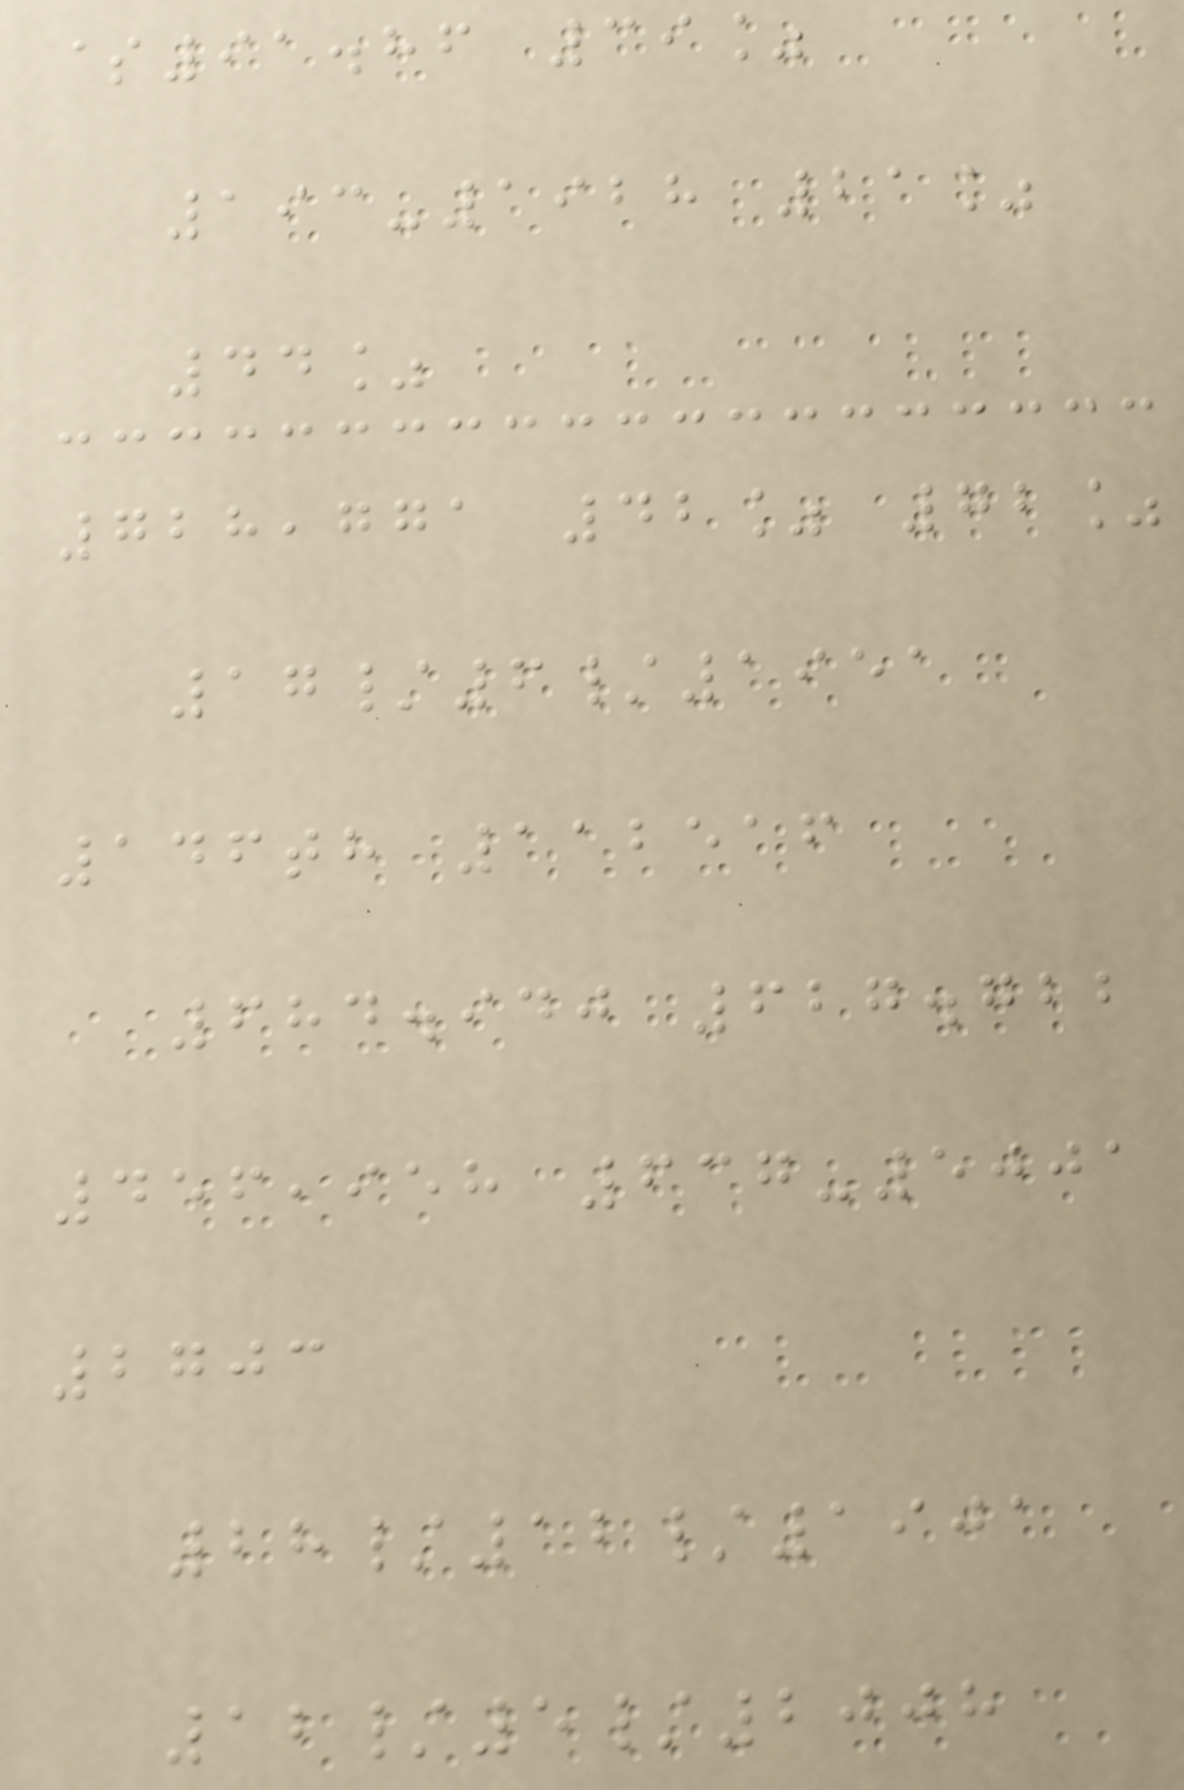$91.86 39%
193-1928 21%
44%
728,771 42% 72%
17/6/1951
146th 112516
684.940 627.722
456,958 637-5001
2703
28/12/1901
12/5/2008
